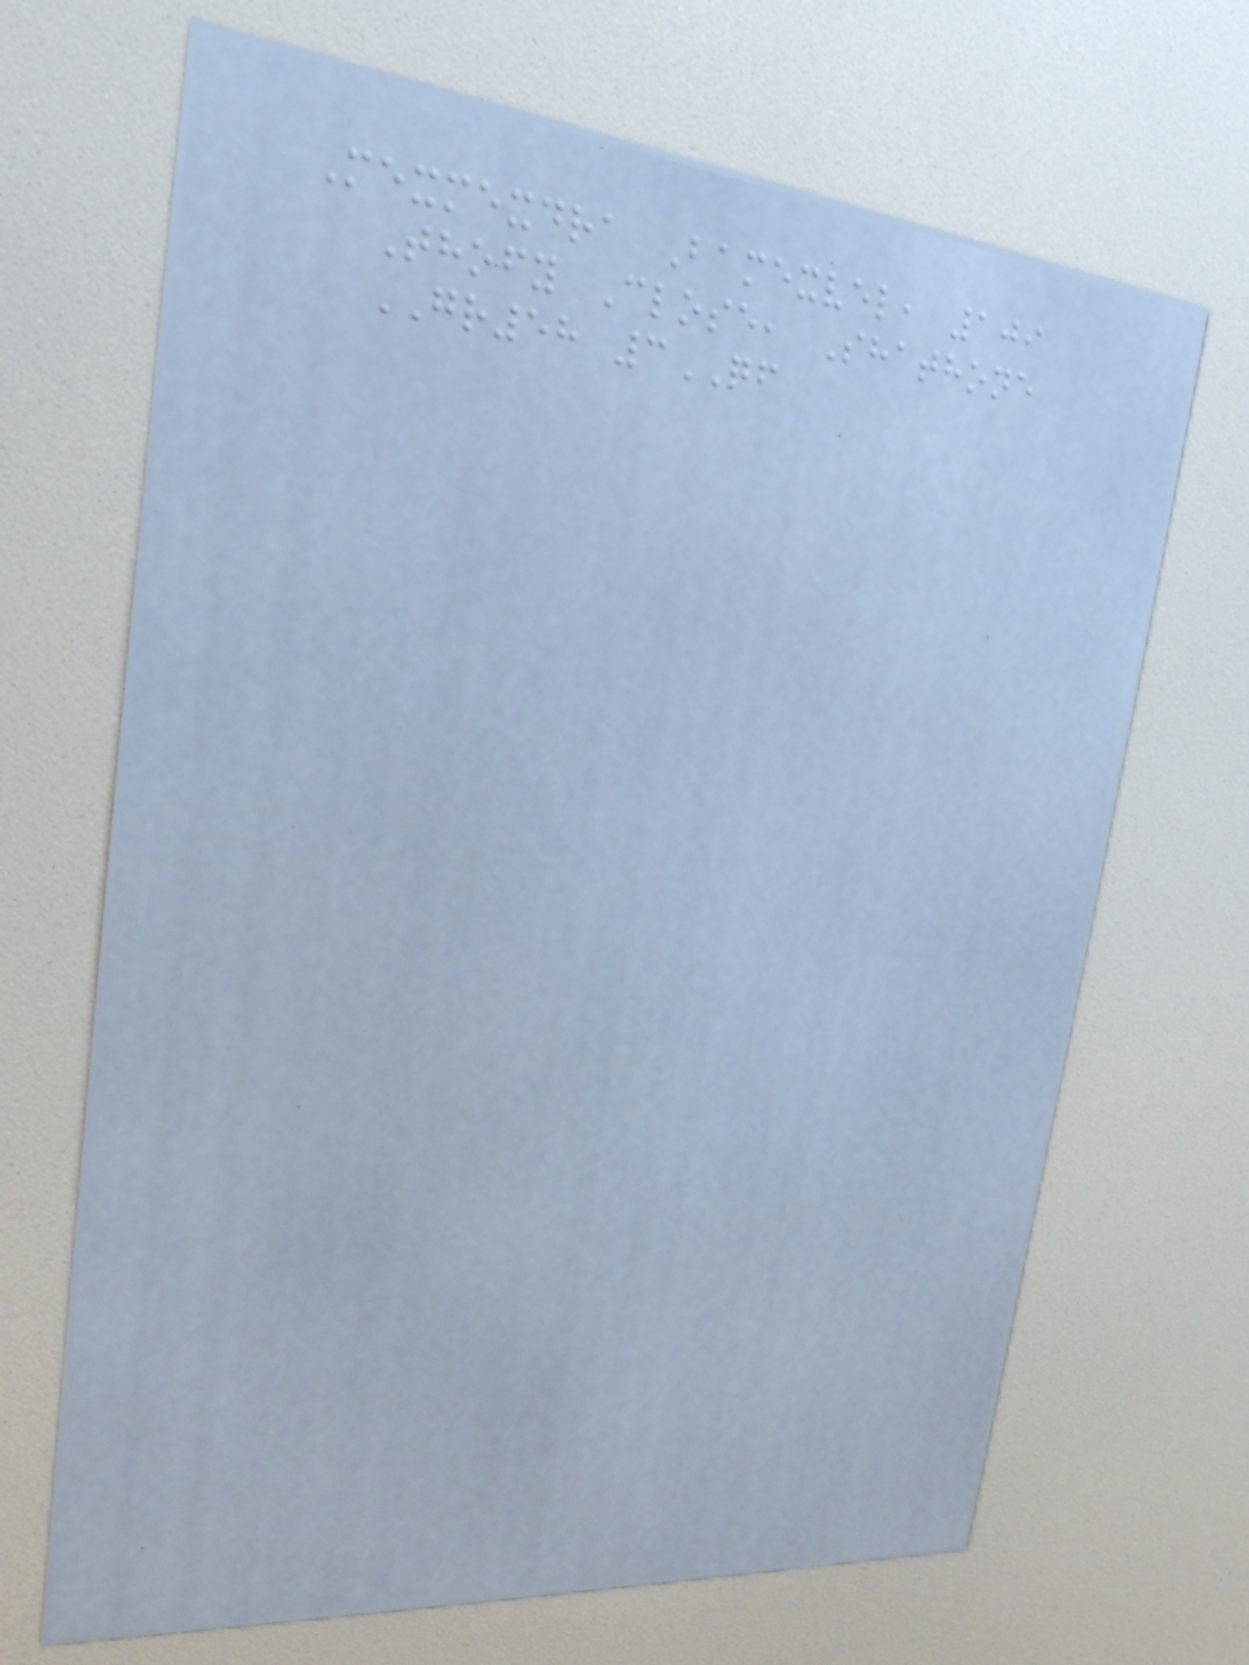Mexmexdra Bamexvel, 109
Thofy Close, Shathone
GR58 3QF
